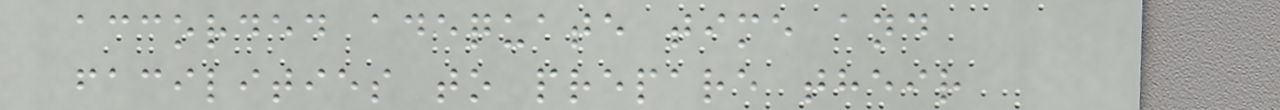accorded adequate time and
facilities to prepare their
